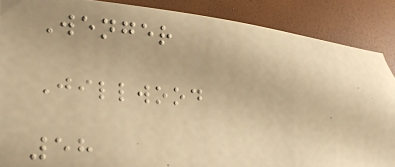Wenger
Jillwood
58
